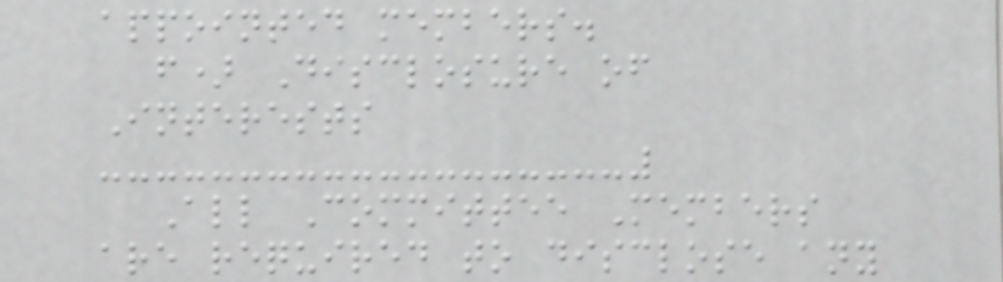appointed members.
f) Disclosure of
Interests
All Committee Members
are required to disclose any
